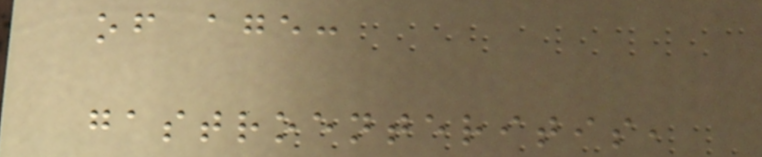of age:
gastroenteritis,
